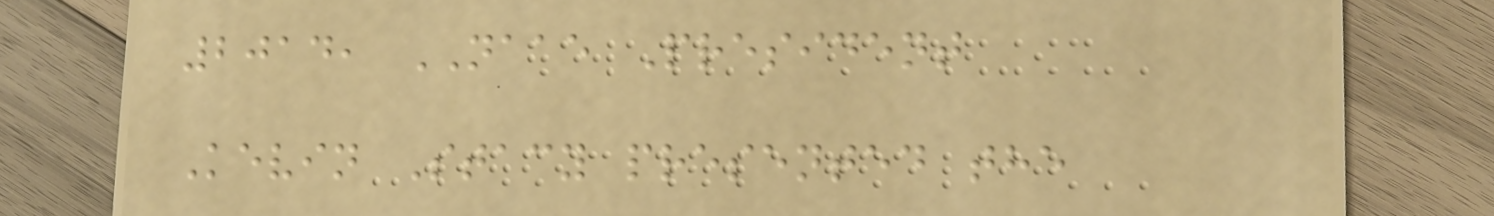2014, NAAE President
Kevin Stacy presented the
